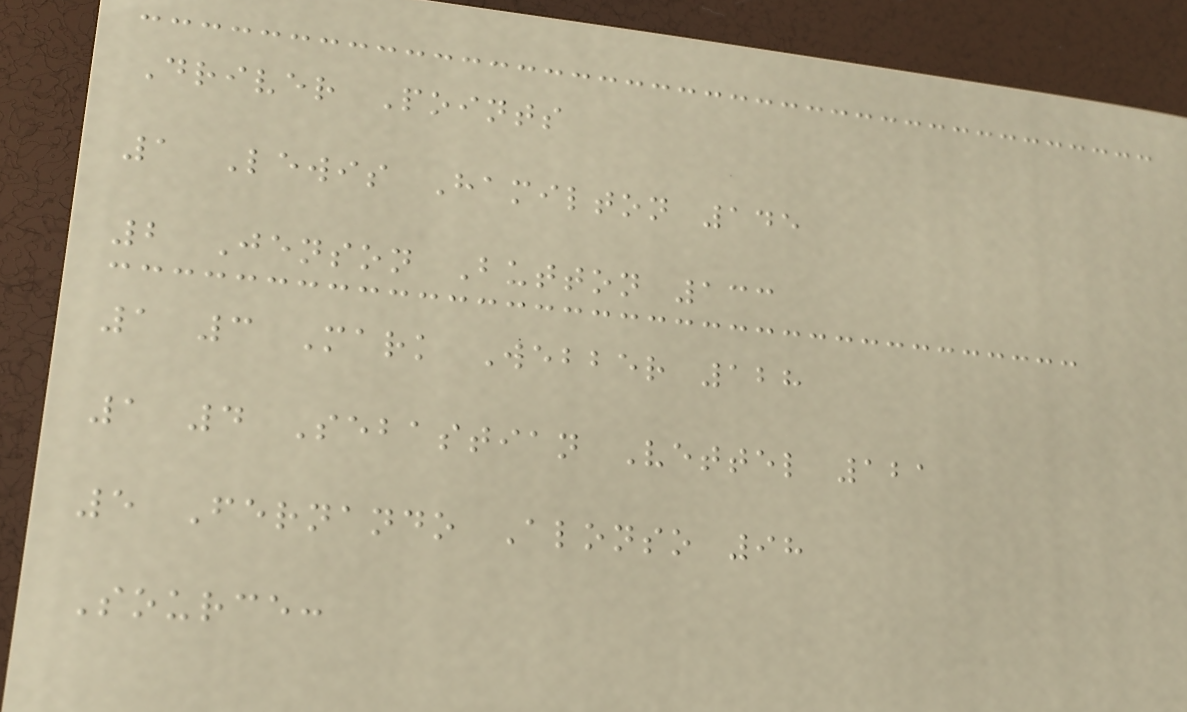Driver Points
1 Lewis Hamilton 145
2 Jenson Button 133
1 3 Mark Webber 128
1 4 Sebastian Vettel 121
5 Fernando Alonso 98
Source:
